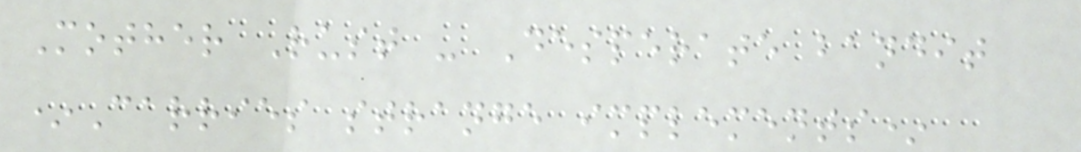Mother Rust - Desperate bandit
*Carries strange implements*
